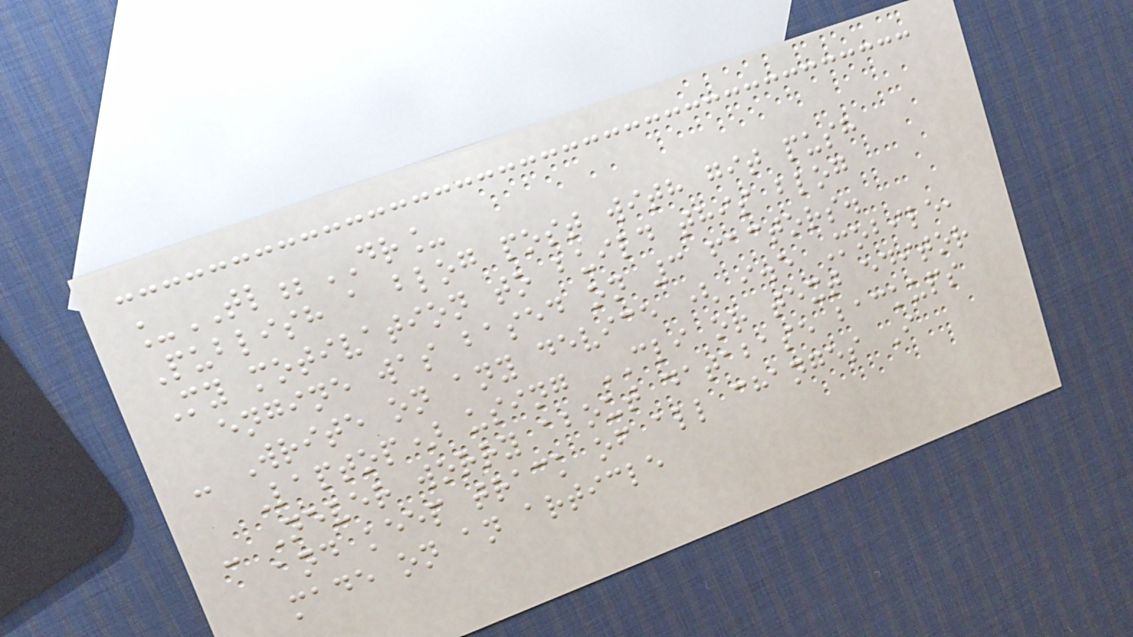_TL;DR_
Publish a blog post with git push
My motivation to build this blog
engine was based on 3 factors.
- Write on any device ( i.e Mobile,
Laptop) using CLI or text editor
- Never worry about database backups
and keep track of all changes I
made on an article
